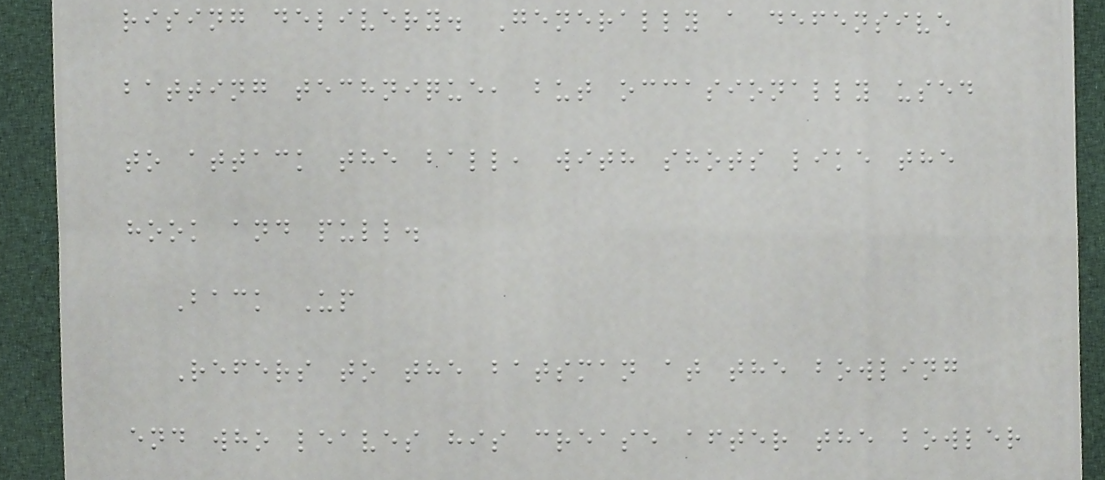rising delivery. Generally a defensive
batting technique, but occasionally used
to attack the ball, with shots like the
hook and pull.
Back Up
Refers to the batsman at the bowling
end who leaves his crease after the bowler
